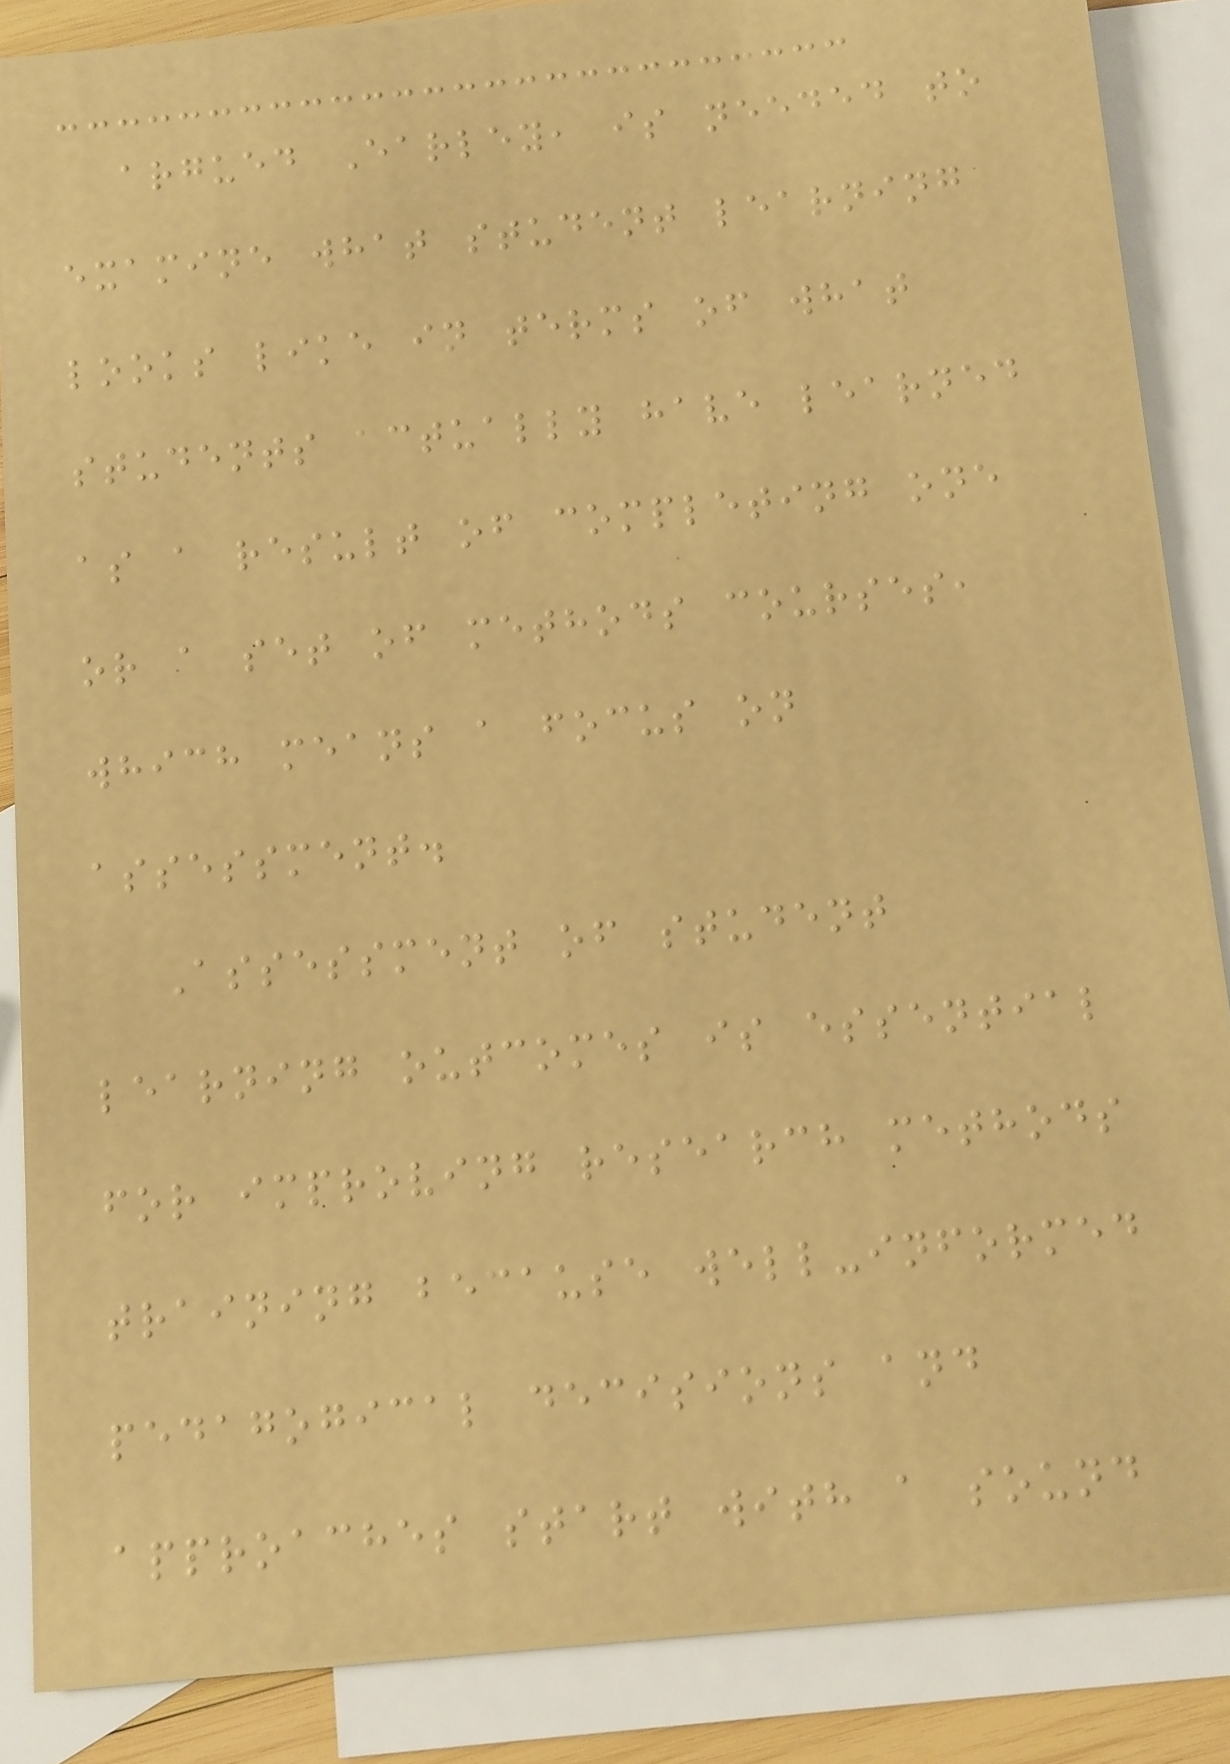argued Earley, is needed to
examine what student learning
looks like in terms of what
students actually have learned
as a result of completing one
or a set of methods courses,
which means a focus on
assessment.
Assessment of student
learning outcomes is essential
for improving research methods
training because well-informed
pedagogical decisions and
approaches start with a sound
